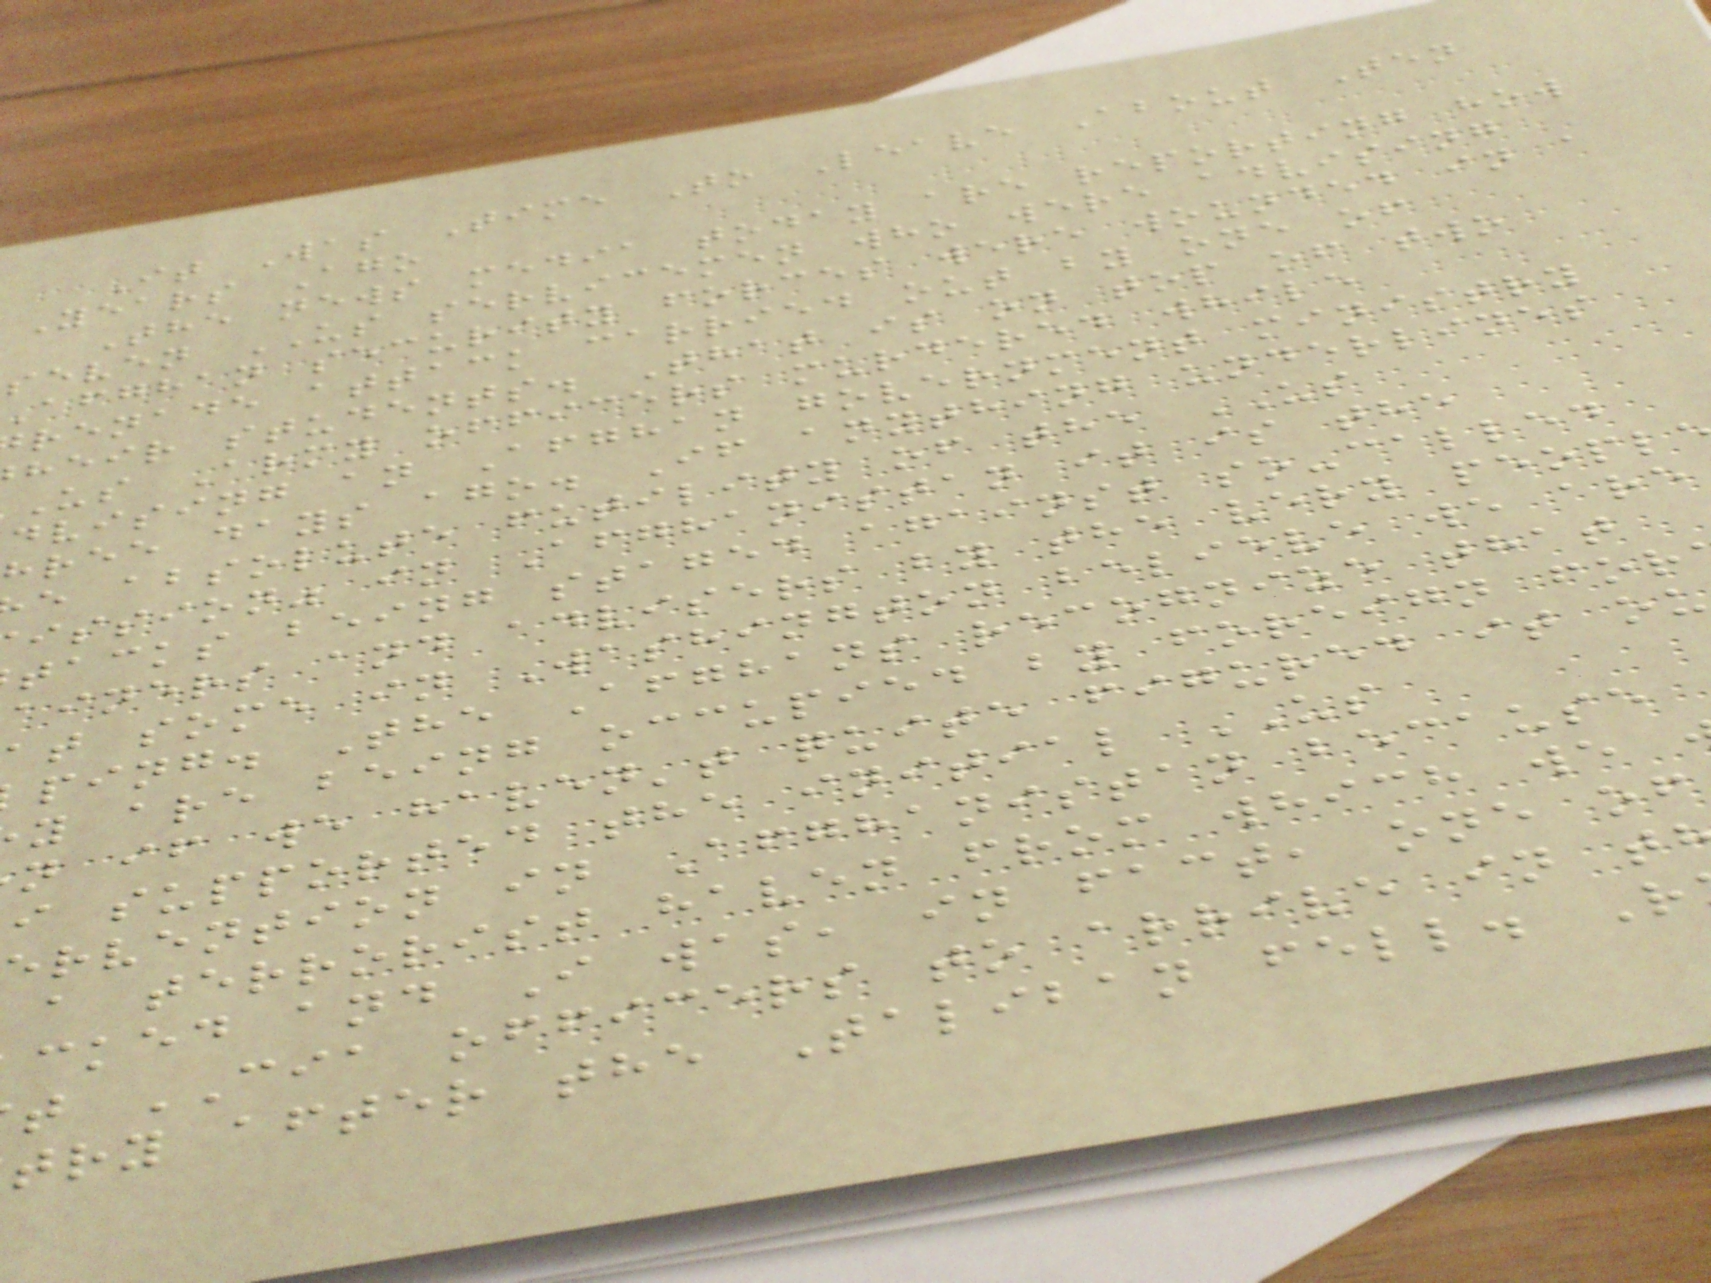It Was Time To Leave About Ten
Years Ago
The news media today are reporting how
seven US servicemen who were advising
afghan security forces were wounded in a
renade attack carried out by one of
heir students. That is on top of two
us Army officers murdered while
dvising an Afghan government ministry
hree days ago. If anything underlines
e absolute futility of the US
ission" in Afghanistan it is the
tacks being staged against so-called
ainers and advisers by the very peopl
at some in Washington believe we are
ping. The Afghans recognize that
y are being occupied by foreign for
n if we haven't quite figured it ou
i supported the initial US
ervention in Afghanistan because
a terrorist haven from which we
cked and I was, in fact, one of
t CIA officers to arrive in t
try after the Taliban fell. R
